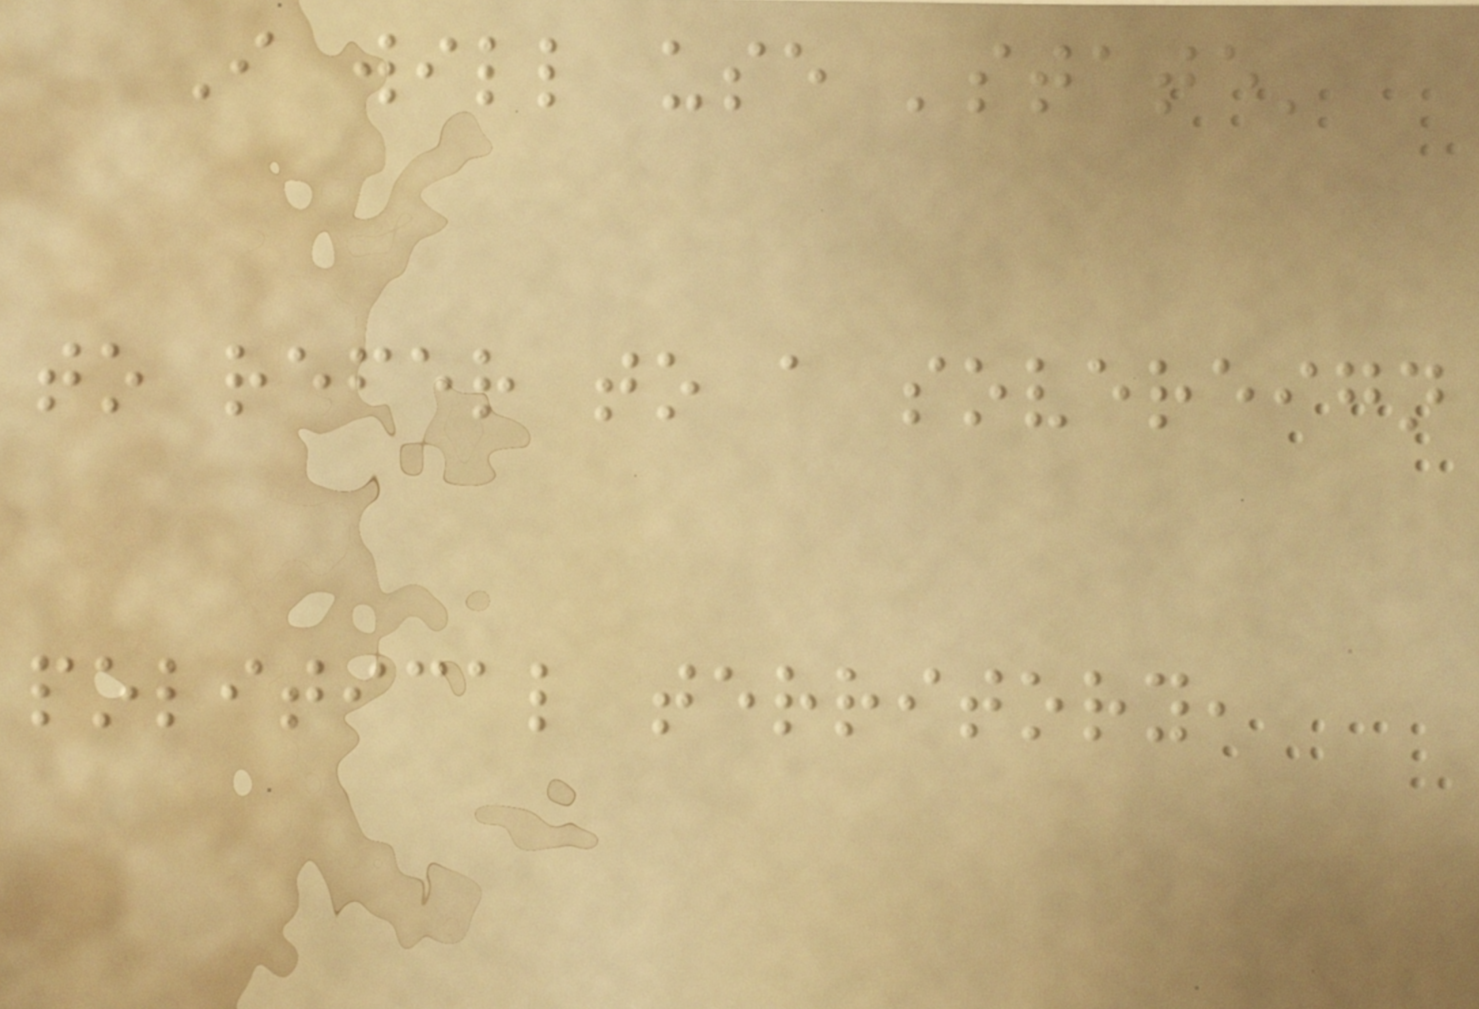I will use 'state'
to refer to a sovereign
political territory,
